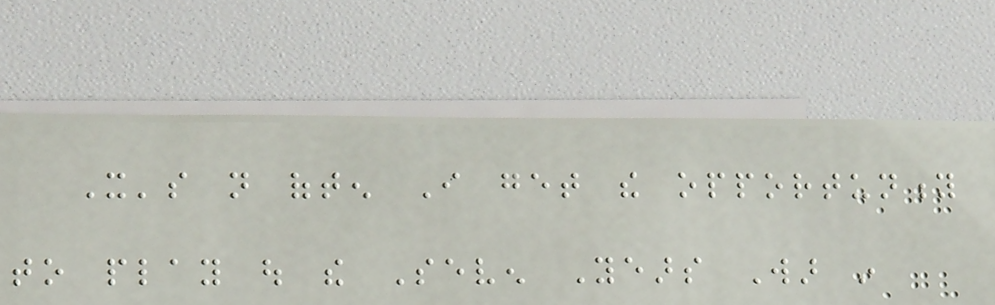It's not often I get the opportunity
to play out the Seven Years War in
